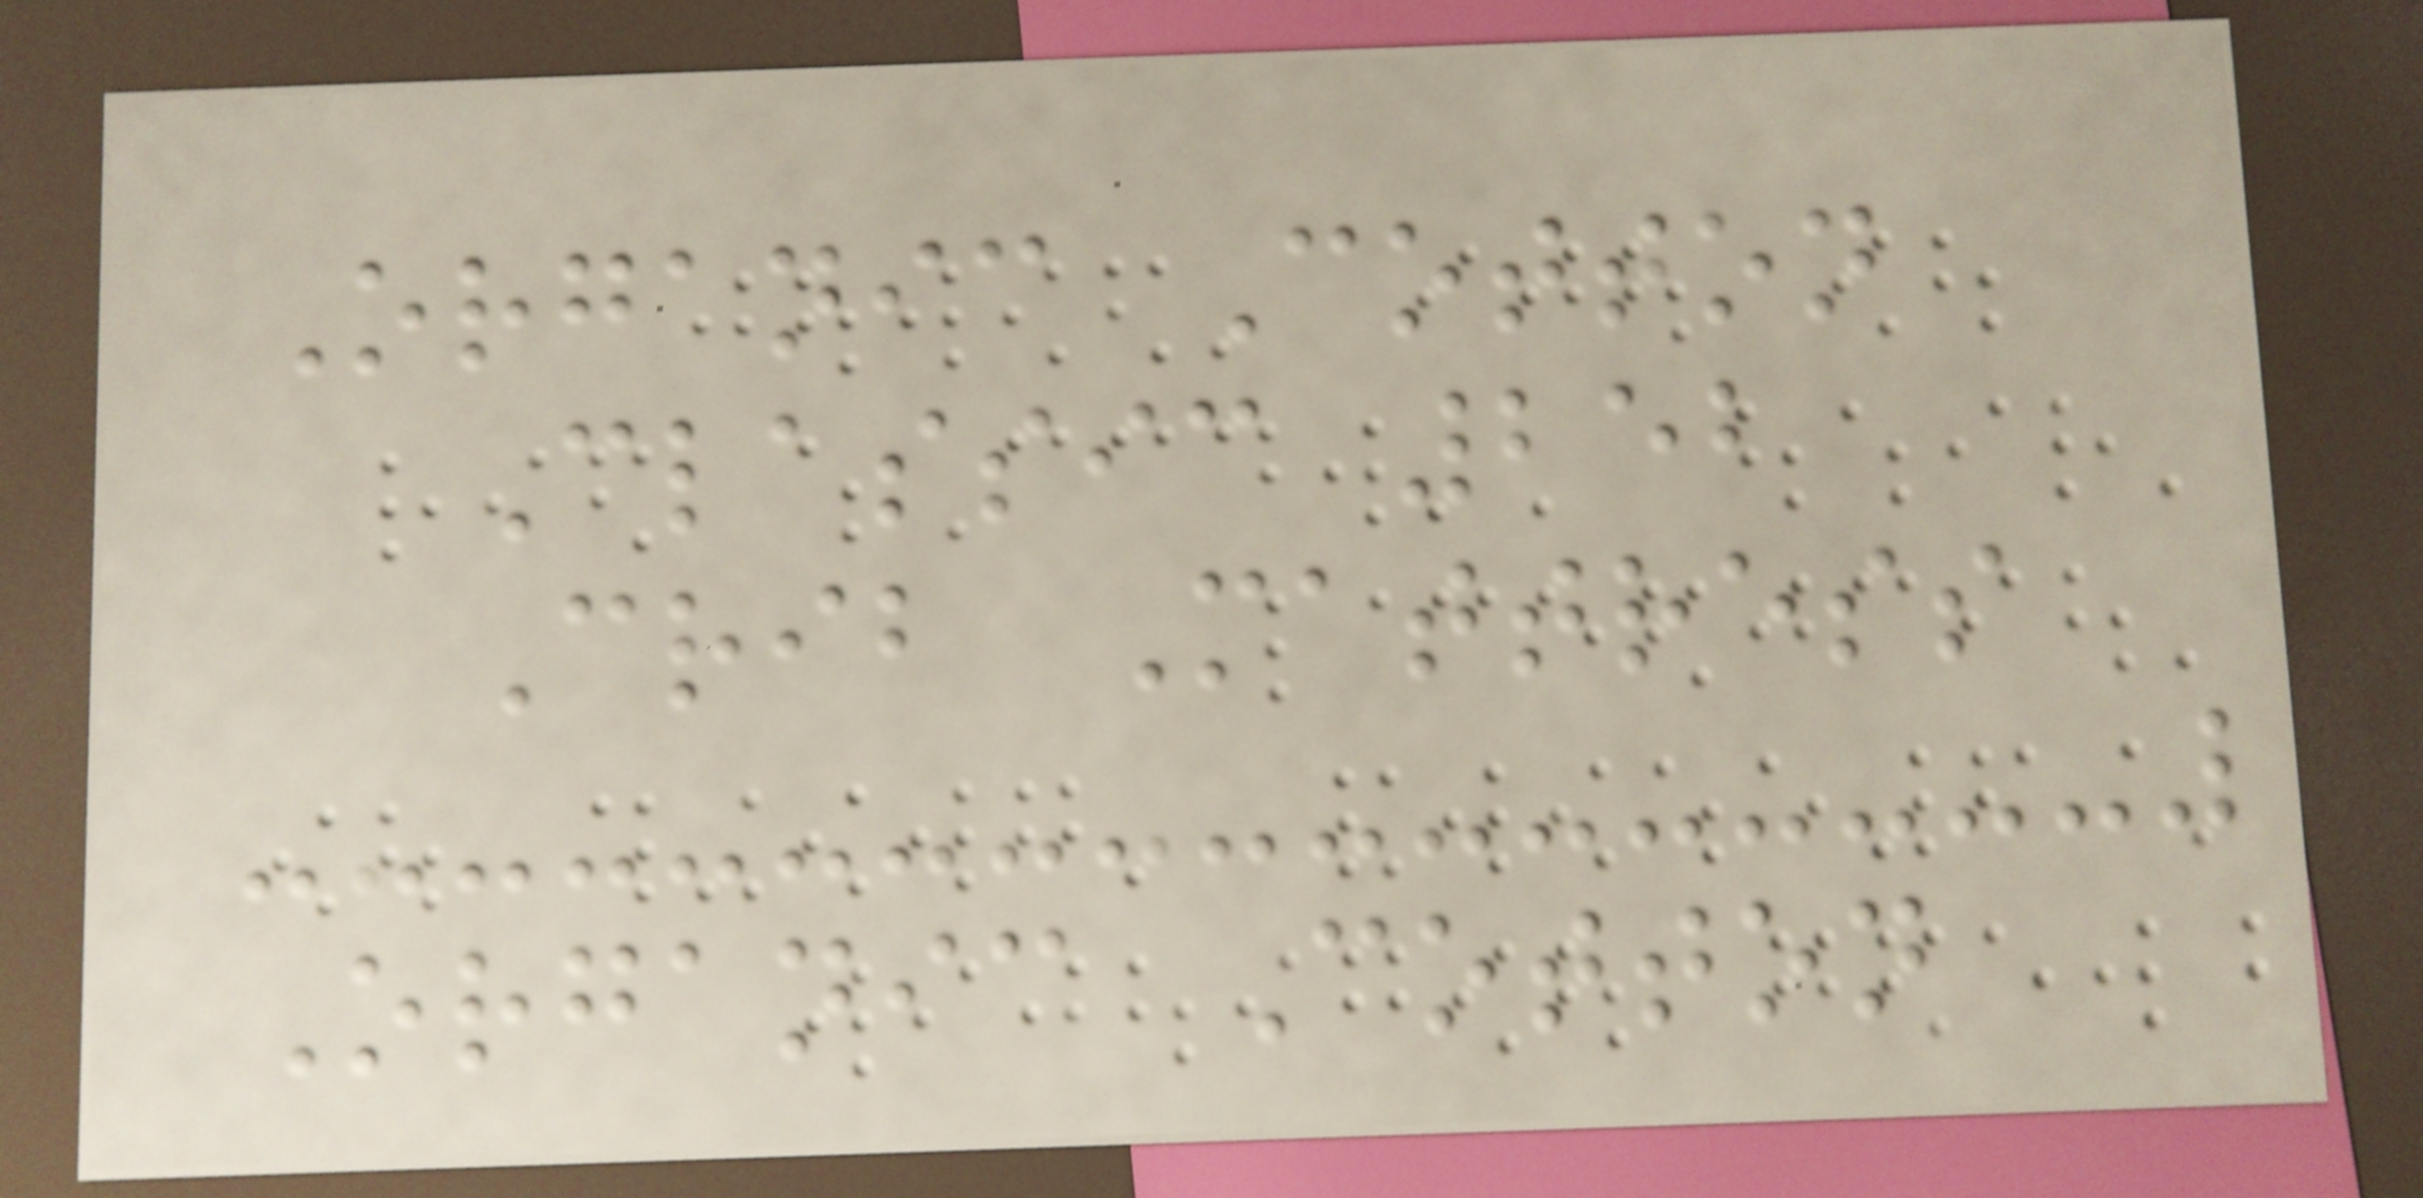Organic Cotton
Classic 252
Crib Mattress
Organic Cotton
